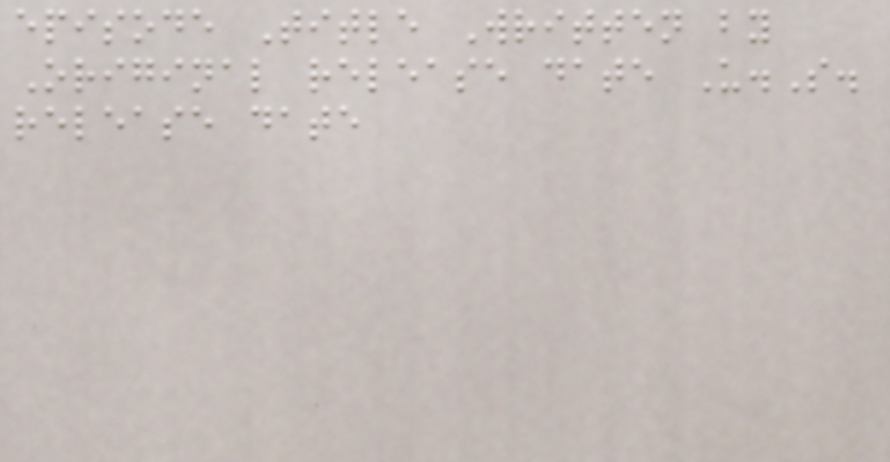episode Title Written by
Original release date U.S.
release date
